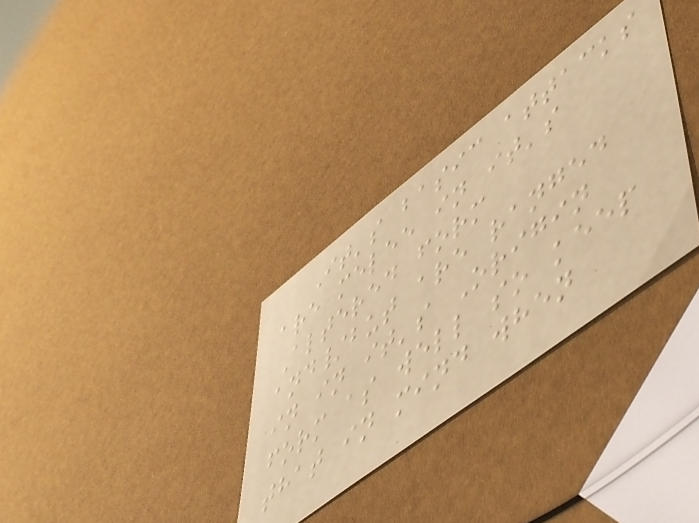It's basic attacks
are melee in it's
Altered form
and/but are ranged
in in it's Origin
form as well so keep
that in mind when
